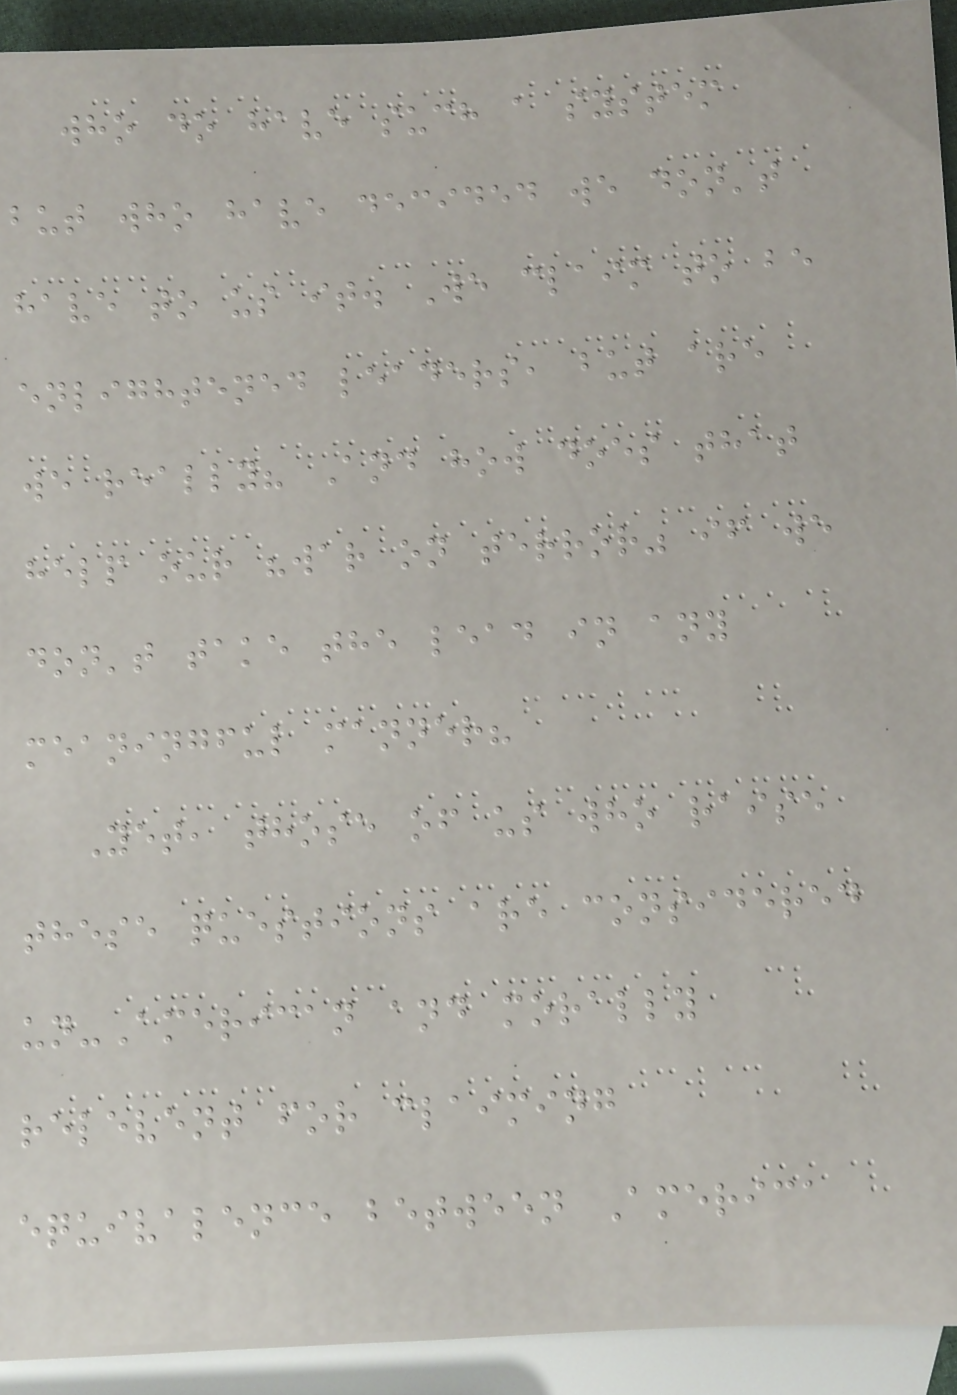who do have such a system
but who have decided we don't
have to us it. We claim to be
enlightened leaders, but are
we really? And how does that
help our "war on terror" if we
don't take the lead in any
meaningful manner?
Yet, those of us who raise
these questions are considered
un-American and morally
relevent for claiming
equivalence between America
